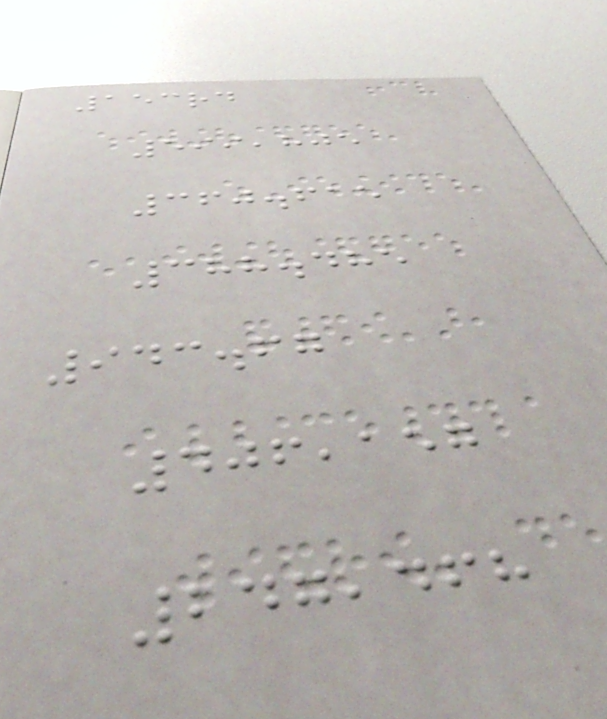153rd
599,805
360.615
388.485
943.67
406,157
247,468
